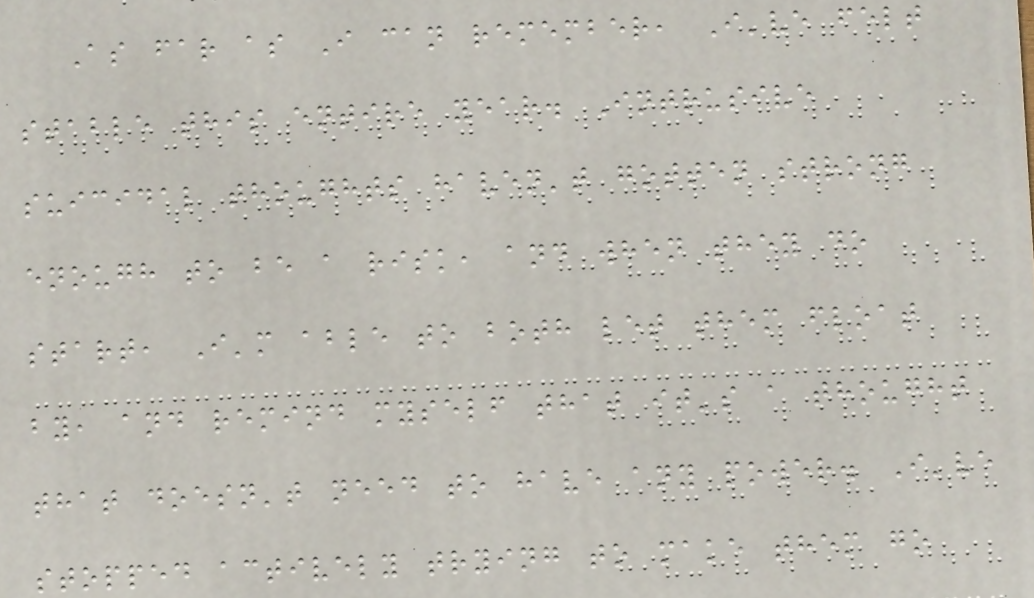As far as I can remember, I've felt
stable this entire year. Intrusive
suicidal thoughts haven't gotten strong
enough to be a risk, and when they do
start, I'm able to both let them float
by, and remind myself that it's a thought
that doesn't need to have any power. I've
stopped actively trying to make them go
